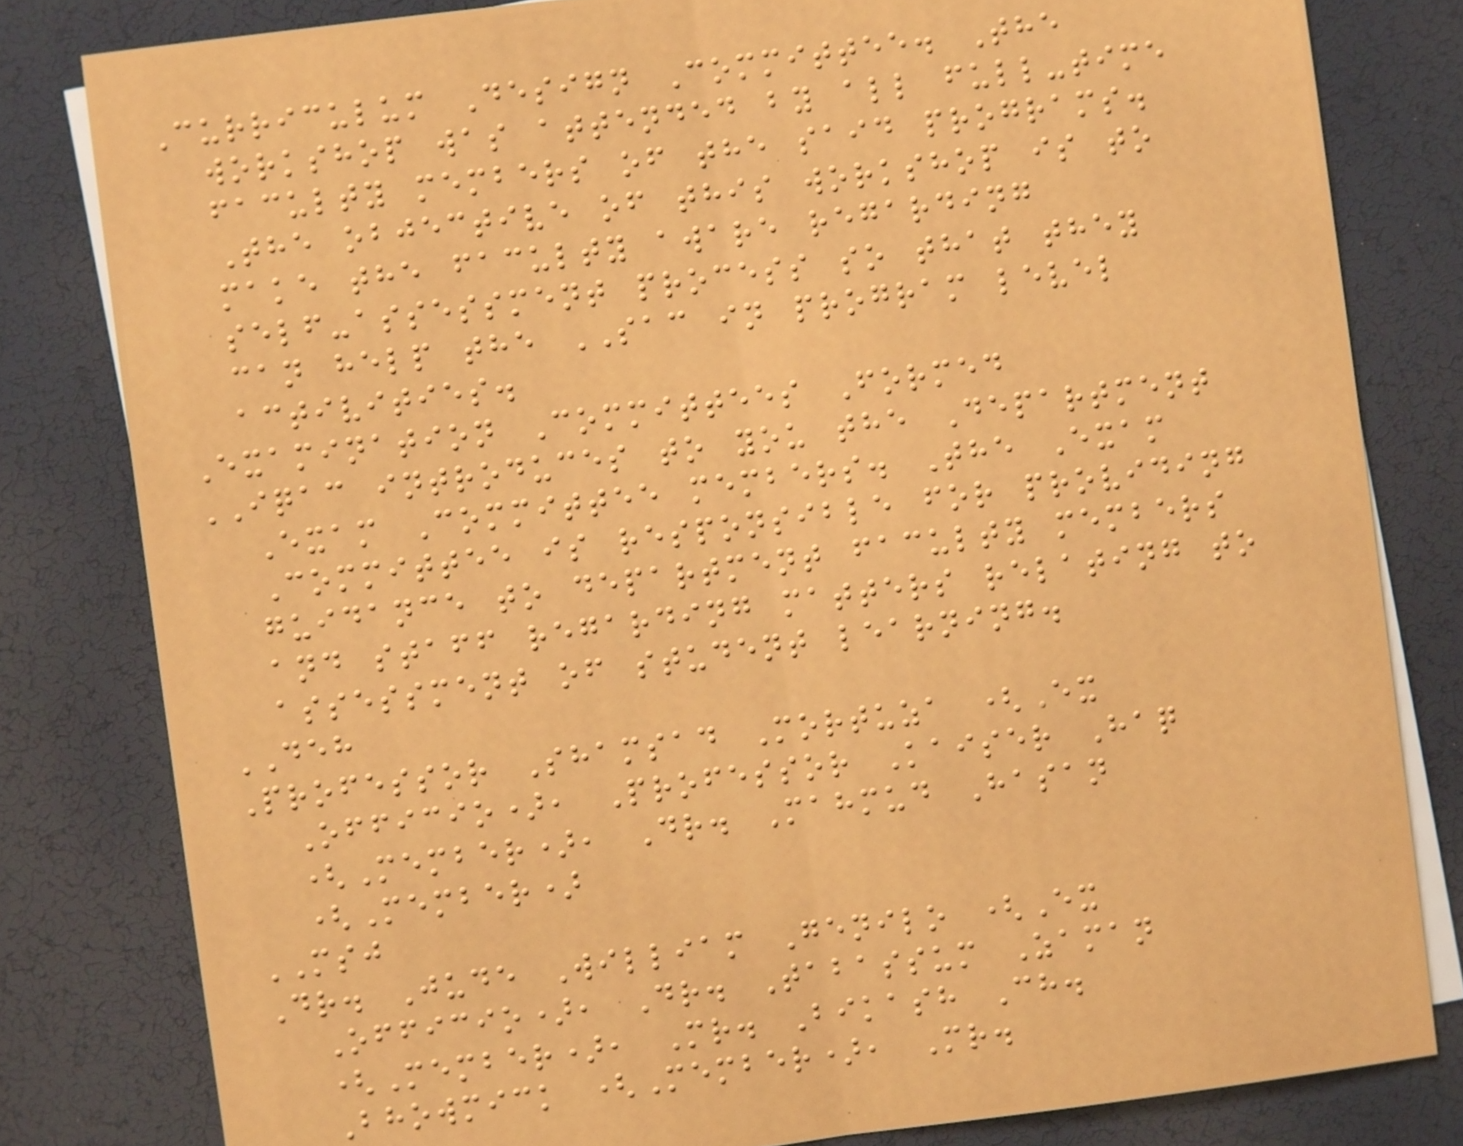Curriculum Design Committee. The
workshop was attended by all full-time
faculty members of the said programs.
The objective of this workshop is to
make the faculty aware regarding
self-assessment process so that they
can help the SAC in program level
activities.
Examination Committees Formed
IQAC introduces to you the Department
Exam Committee members. The Exam
Committee is responsible for providing
guidance to department faculty members
and staff regarding matters relating to
assessment of student learning.
DEH
Professor Shamsad Mortuza (Ex
Officio), Professor Kaiser Haq
(Member), Dr. Mahmud Hasan
(Member)
MSJ
Dr. Jude William Genilo (Ex
Officio), Dr. Tabassum Zaman
(Member), Mr. Bikash Ch.
Bhowmick (Member), Mr.
